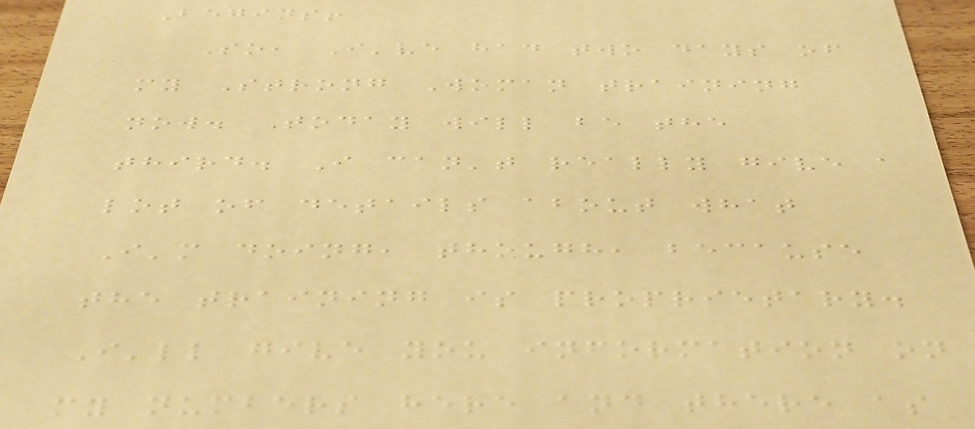Begins!
So, I've had two days of
my Strong Woman training
now. Today will be the
third. I can't really give a
lot of details about what
I'm doing, though, because
the training is proprietary.
I'll give you information on
my numbers here and there as
